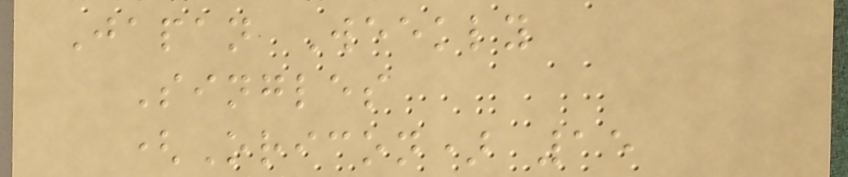Japan Weekly
Singles
(Oricon) 15
